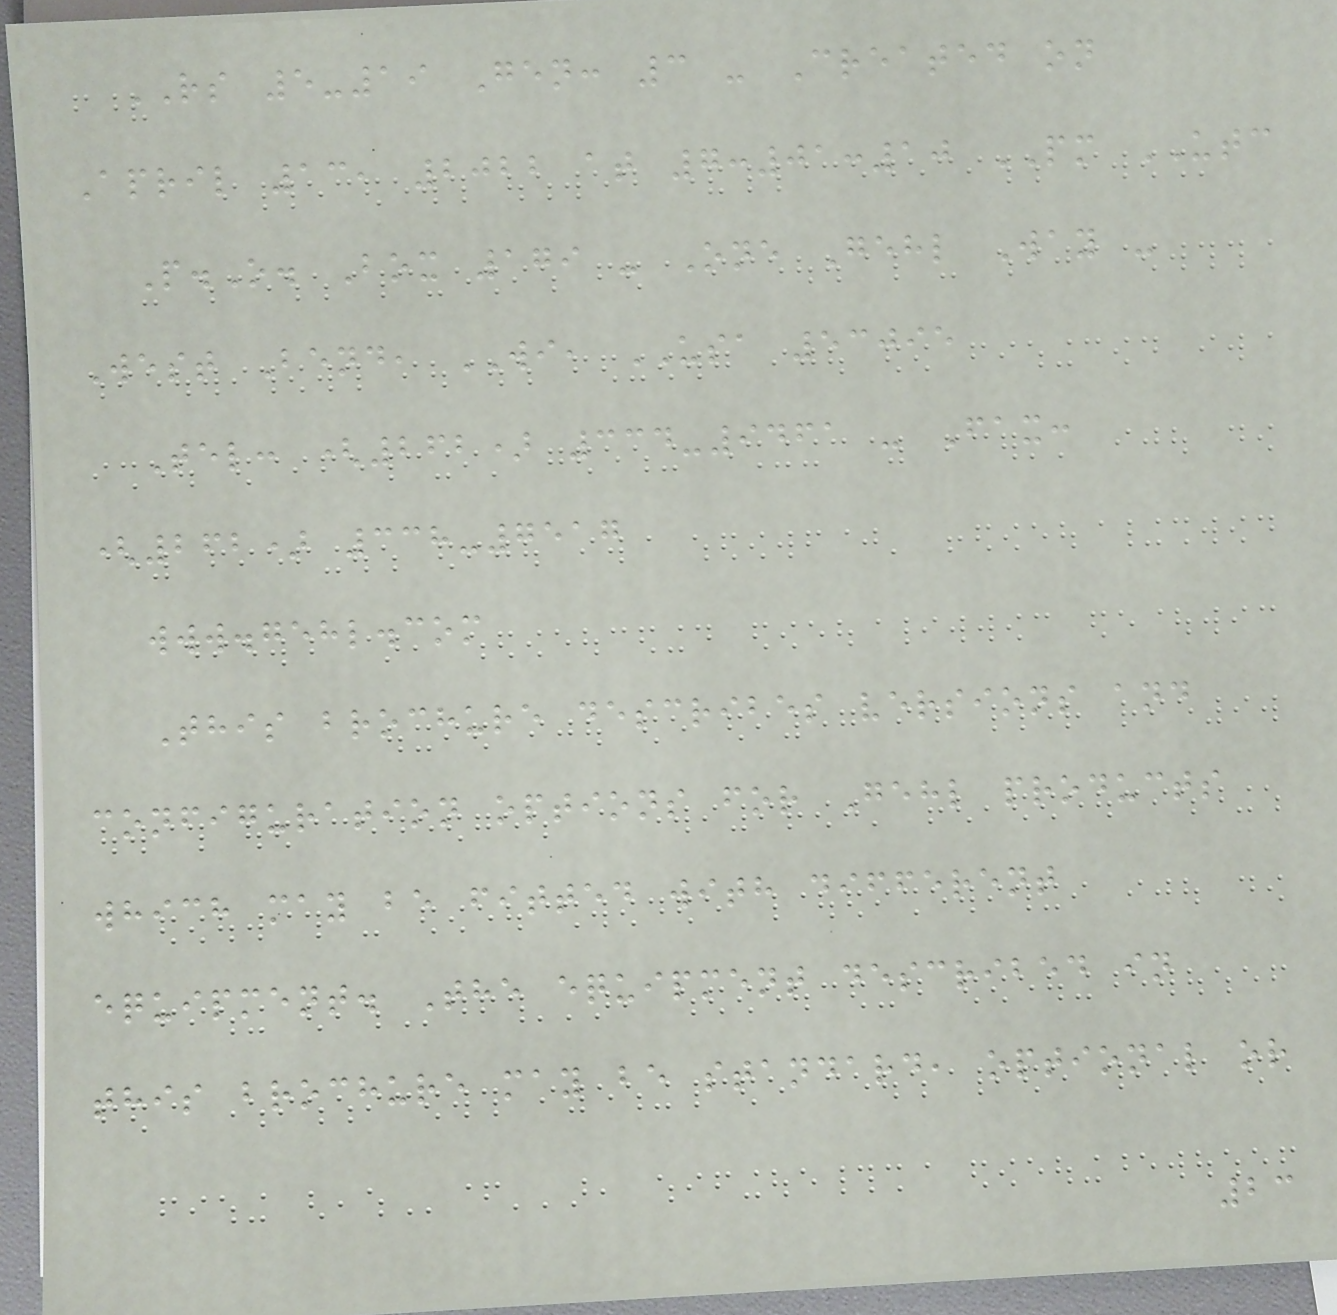RS 5-19 Gen: 3 - Created on
April 13, 2022 at 7:01:10 PM UTC
P.O. Box 179 - One Gehl Way -
West Bend, WI, USA 53095
Tel: (262) 334-9461 - Fax:
(262) 338-7517
www.gehl.com
This brochure describes versions and
configuration options for Gehl products
which may be fitted with different
equipment. The equipment described in
this brochure may be standard, optional or
23
